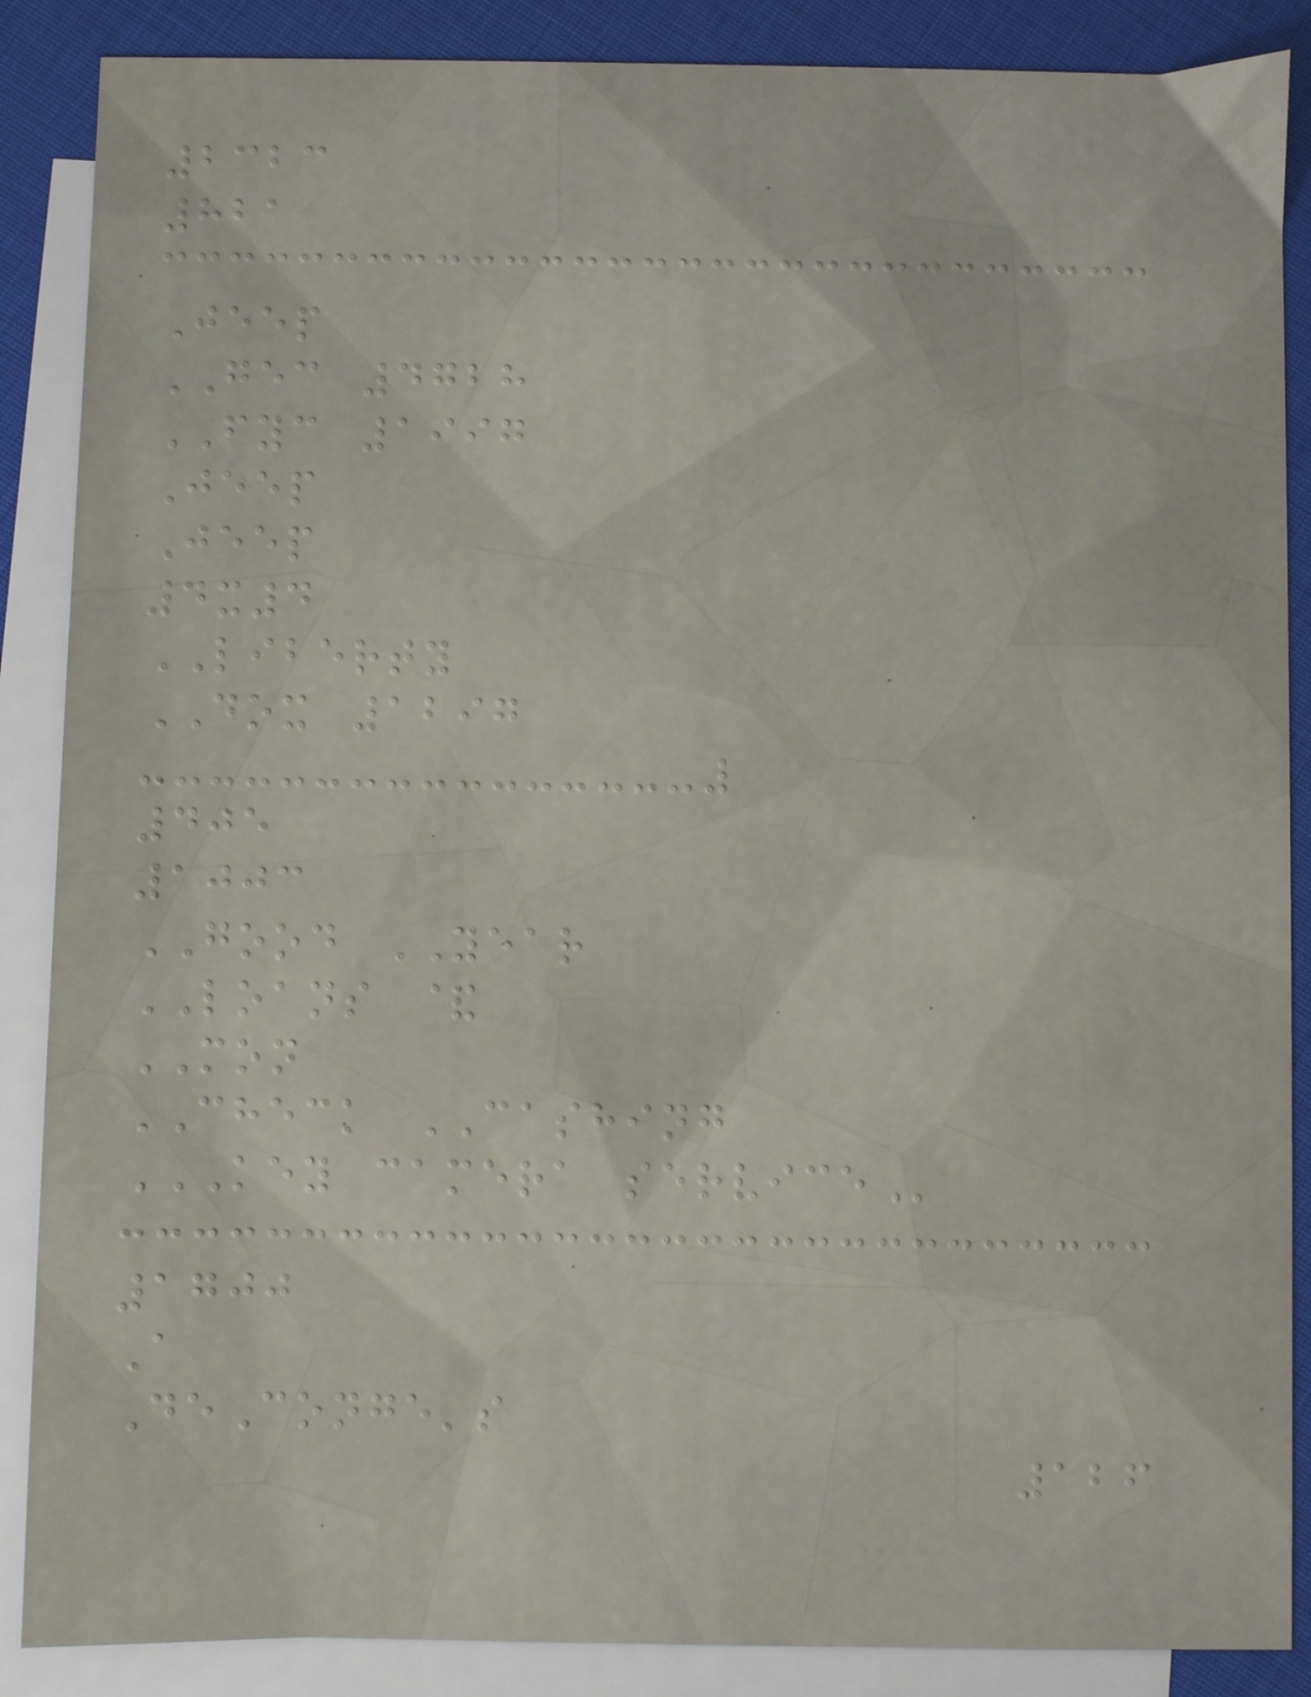2323
821
Jeep
GEC 4728
FYC 1997
Jeep
Jeep
4x4
LIBERTY
DOX 1297
405
1003
GOOD YEAR
LOANS &
MON
CHECK CASHING
KEY CAMERA SERVICE
1700
A
DeConge's
126
